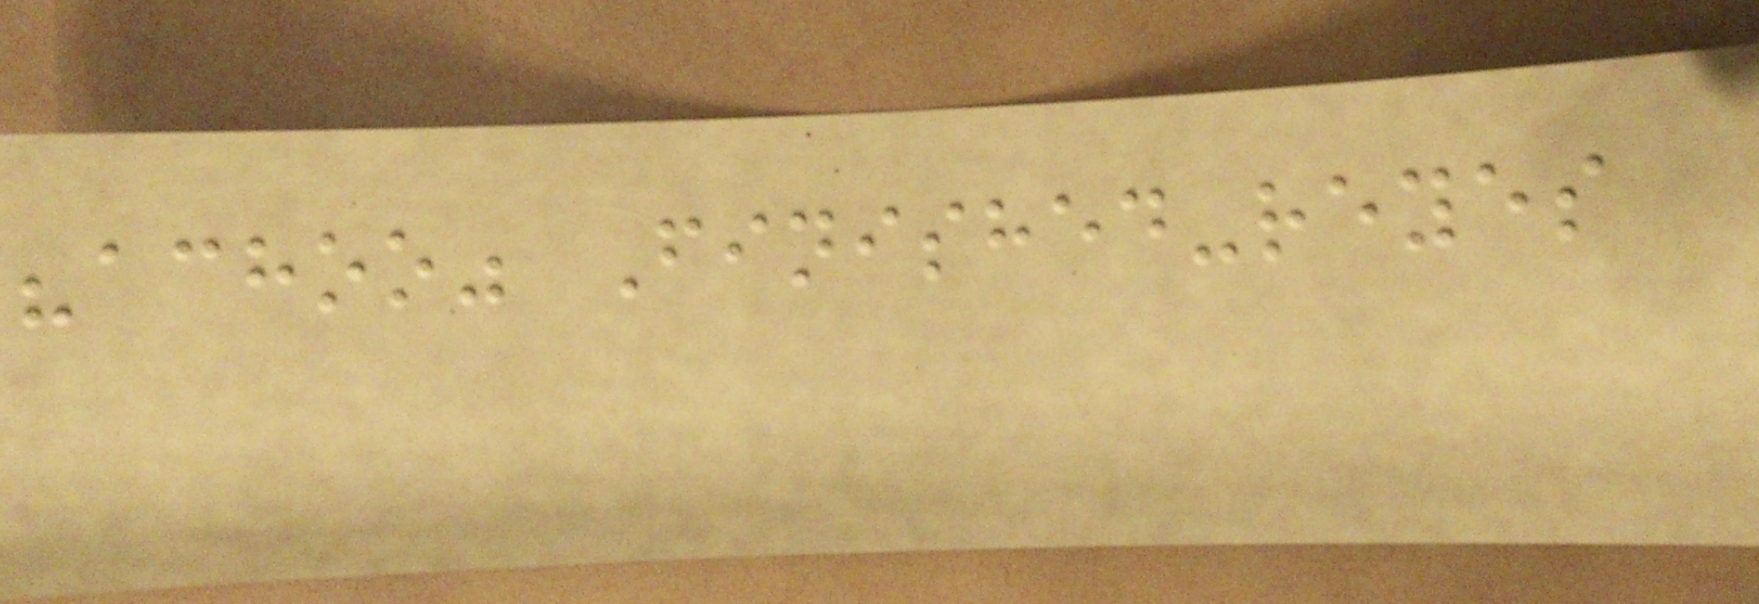"achoo" Finished-reyes
